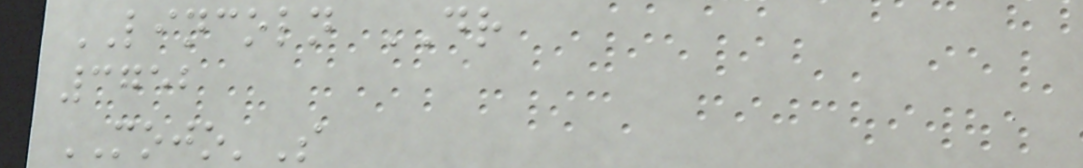LINCOLN DR
3752
MOJO'S
